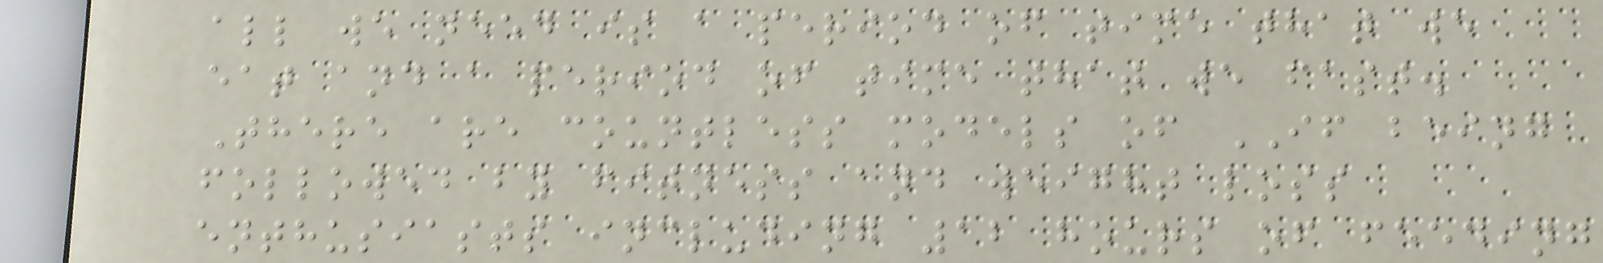all we need is a period of time that we
eat and a period of time that we fast.
There are countless models of IF being
followed by fitness and weight loss
enthusiasts including 12 hours of feeding
